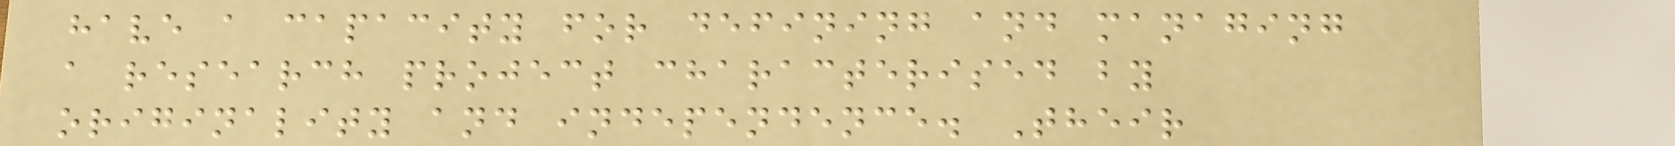have a capacity for defining and managing
a research project characterised by
originality and independence. Their
